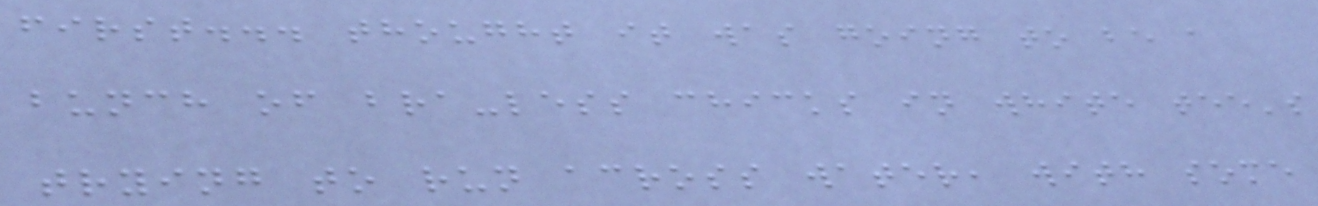first... thought it was going to be a
bunch of bra-less chicks in white tee's
trying to run across water, with some
